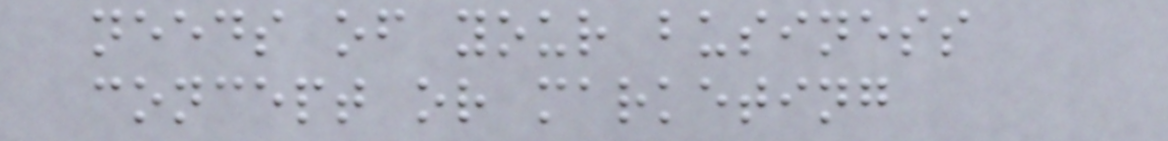needs of your business
concept or marketing
